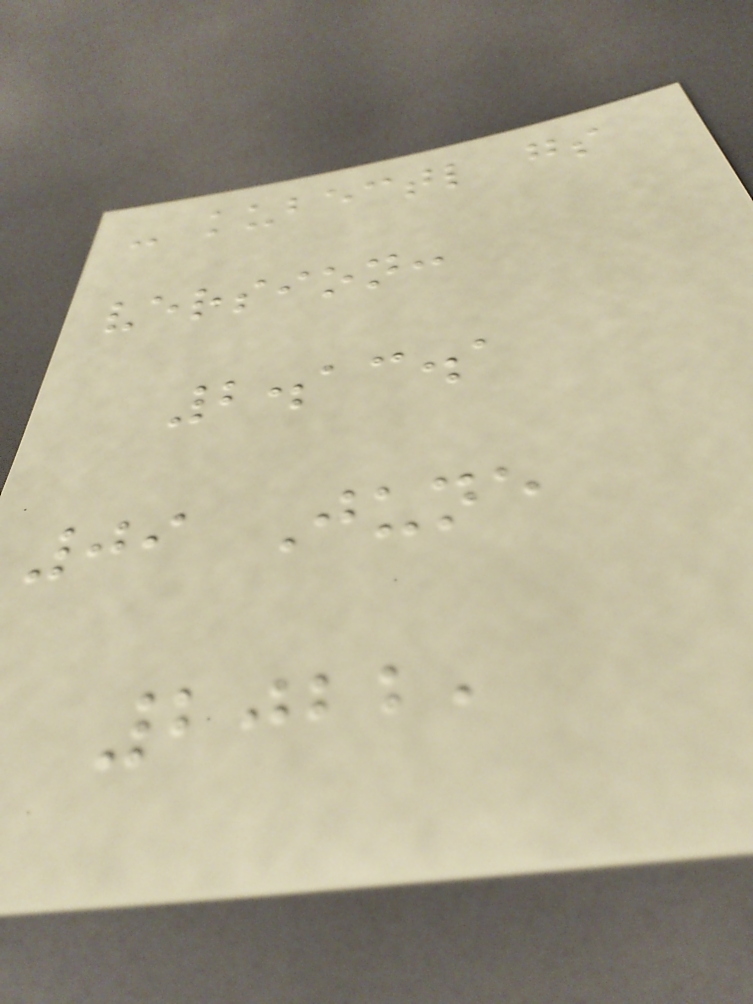- kubectl gs
version:
2.13.1
09 June
2022,
